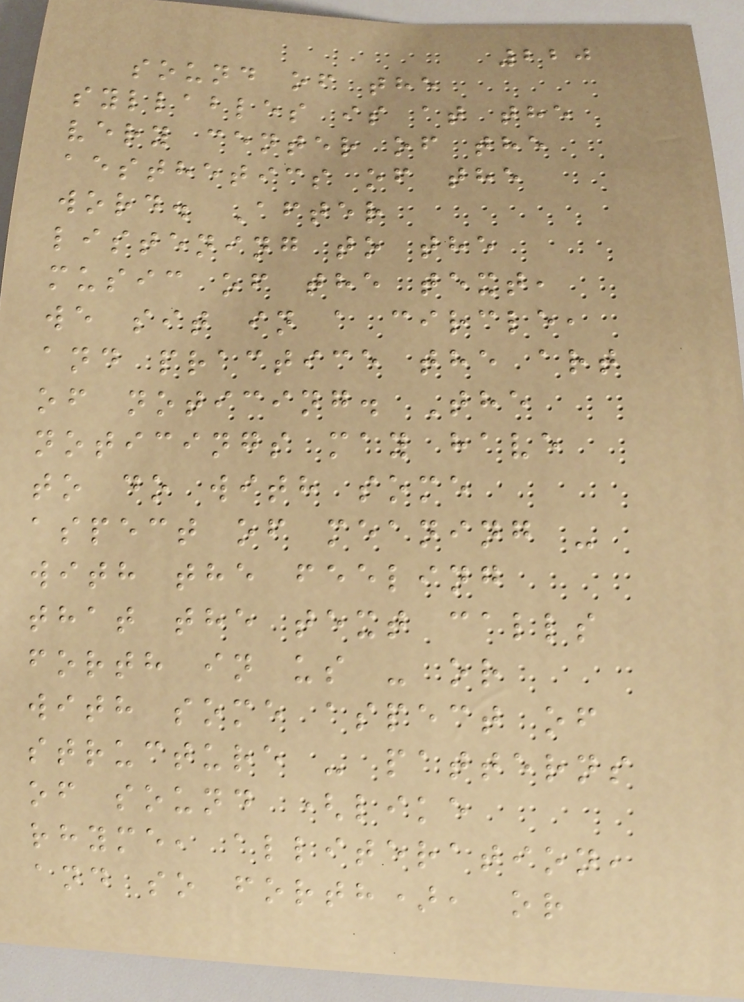220
sound of the
syllables is at the
very center of the
aesthetics of the
word. After
listening to the
music of the text,
we sit in a circle,
and practice the art
of noticing. The
noticings may have
to do with some
aspect of meaning -
with the feeling
that the text calls
forth in us - or
with some aspect of
structure - patterns
of sound (like
rhyme, alliteration,
and so forth), or
